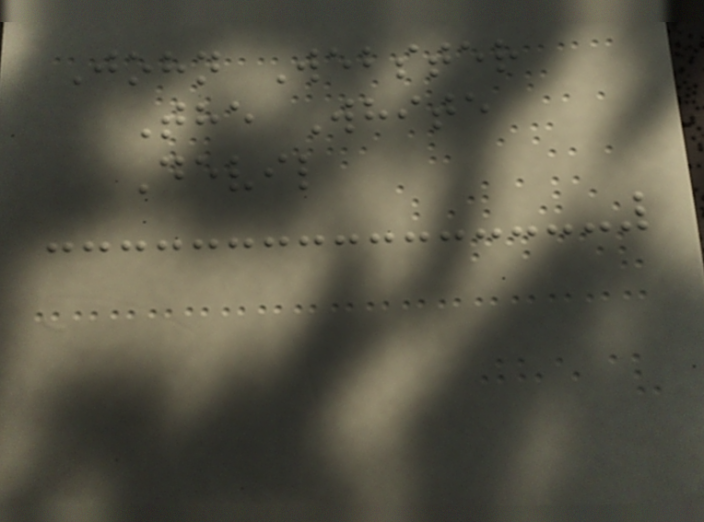John Webster
The White
Devil
